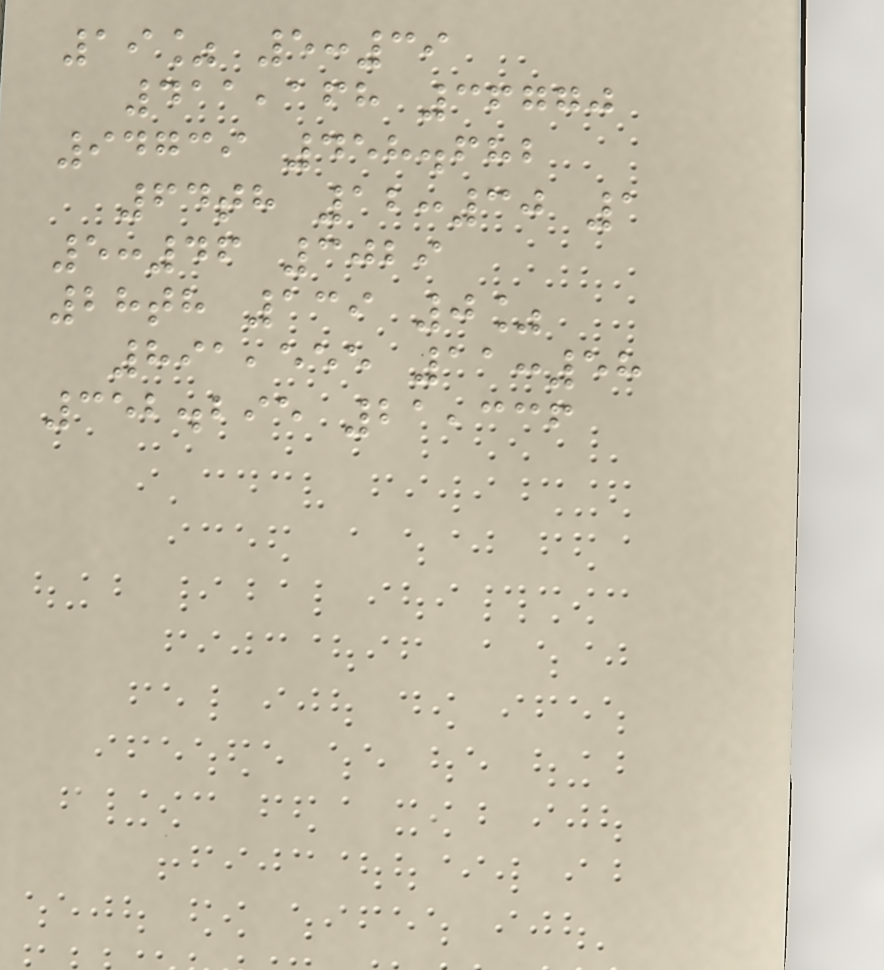19% 5:39
411,168 36770
94739 458.682
64th 12:30 1
5:46 3029
28th 139 0%
891,555 11:58
352.295 21,336
